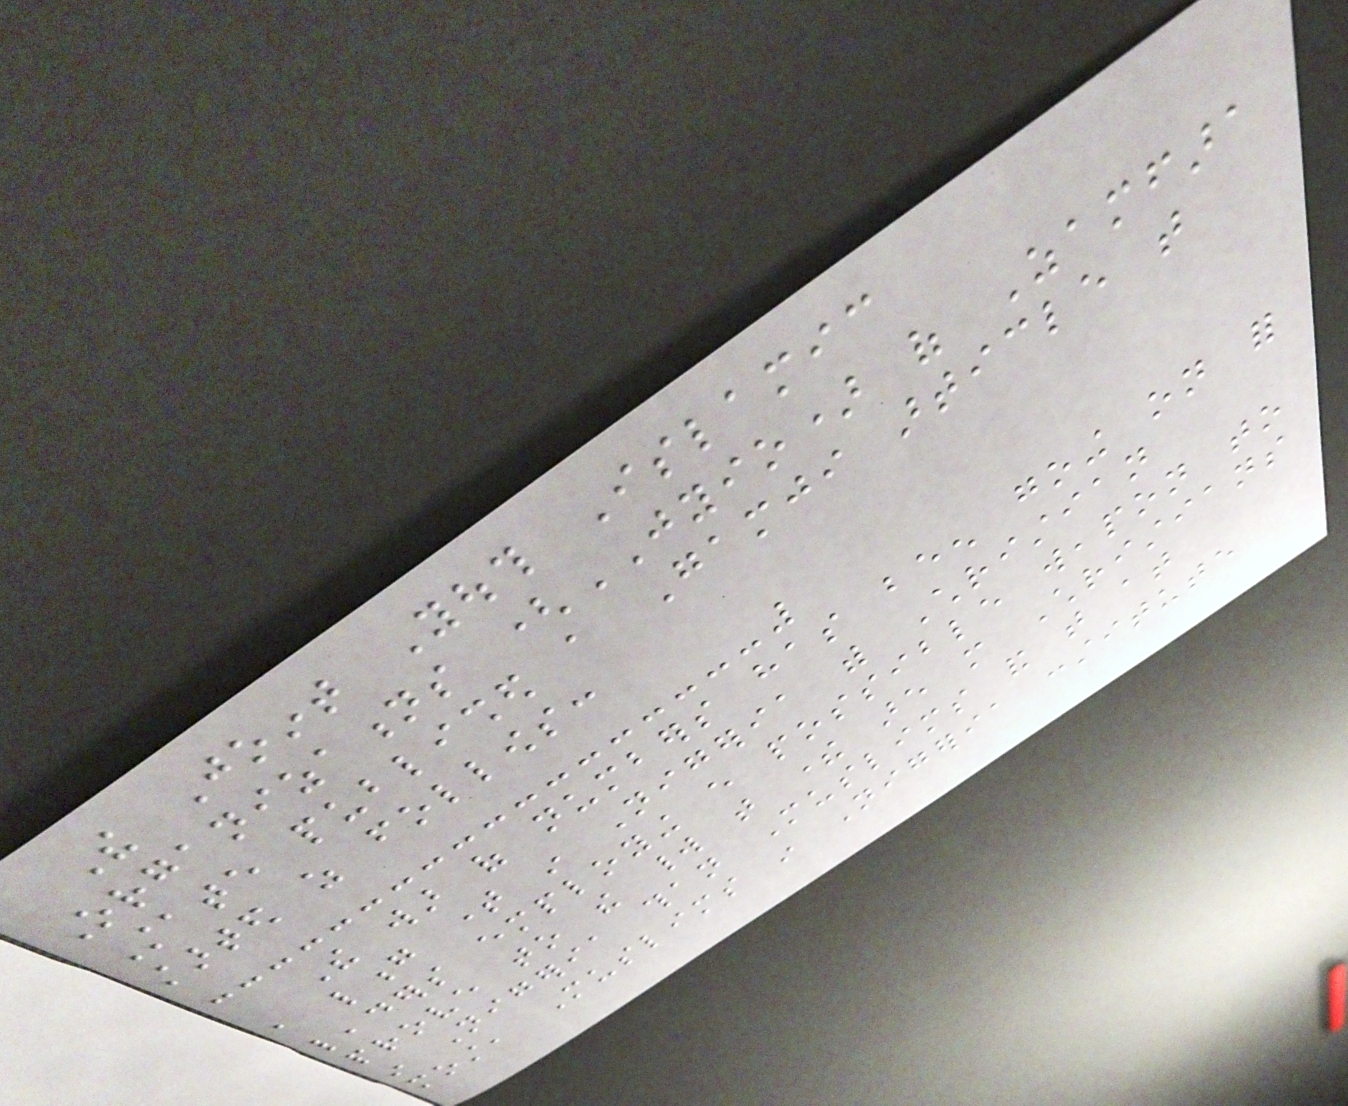The Joint Youth Islamic
Organizations (JYIO) of Zamfara
State published a Gamji article that
started as follows:
The war of numbers has been going on for
a long time in Nigeria with Christian
leaders employing every possible weapon to
prove to the world that there are more Christians
in Nigeria than Muslims and that at
most, Muslims in Nigeria constitute
